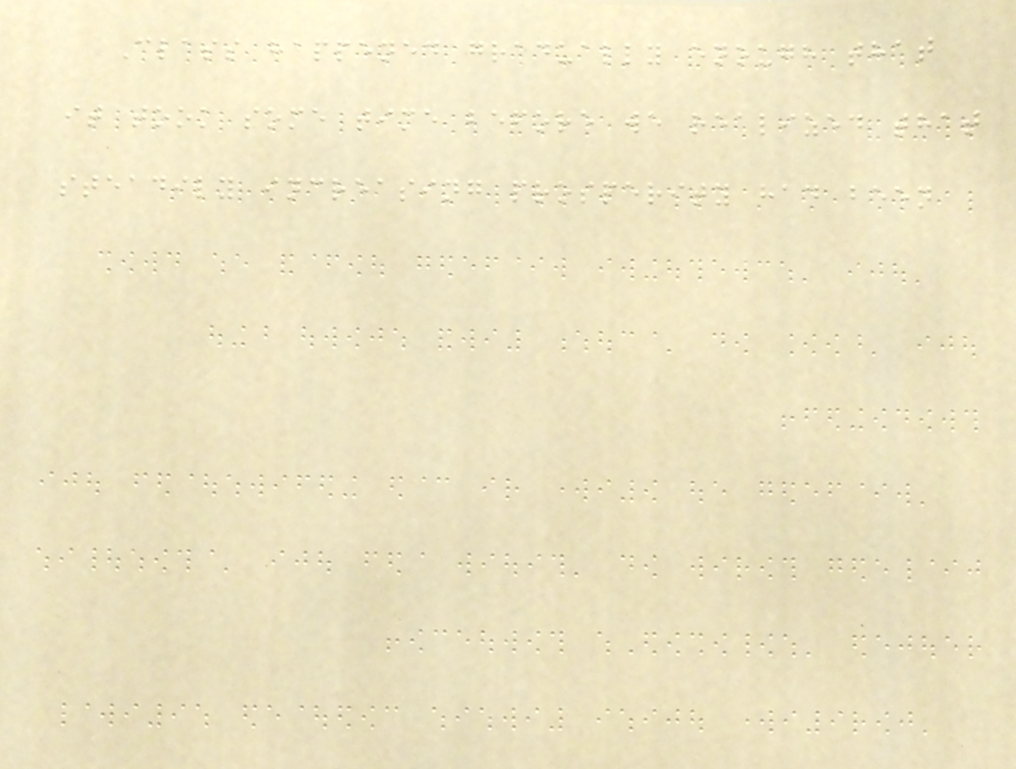Class happened gradually enough that
it took some time before we realized that
steadily increasing prosperity had been
